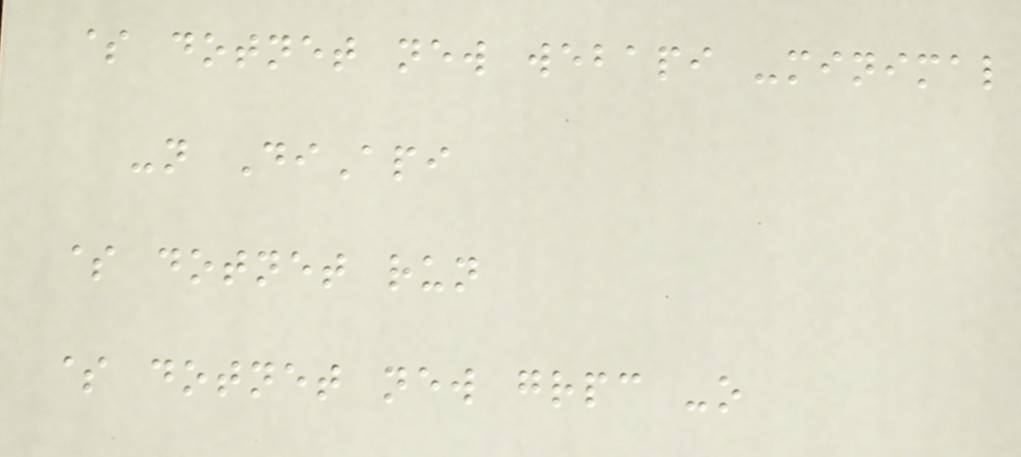$ dotnet new webapi -minimal
-n DiApi
$ dotnet run
$ dotnet new grpc -o
